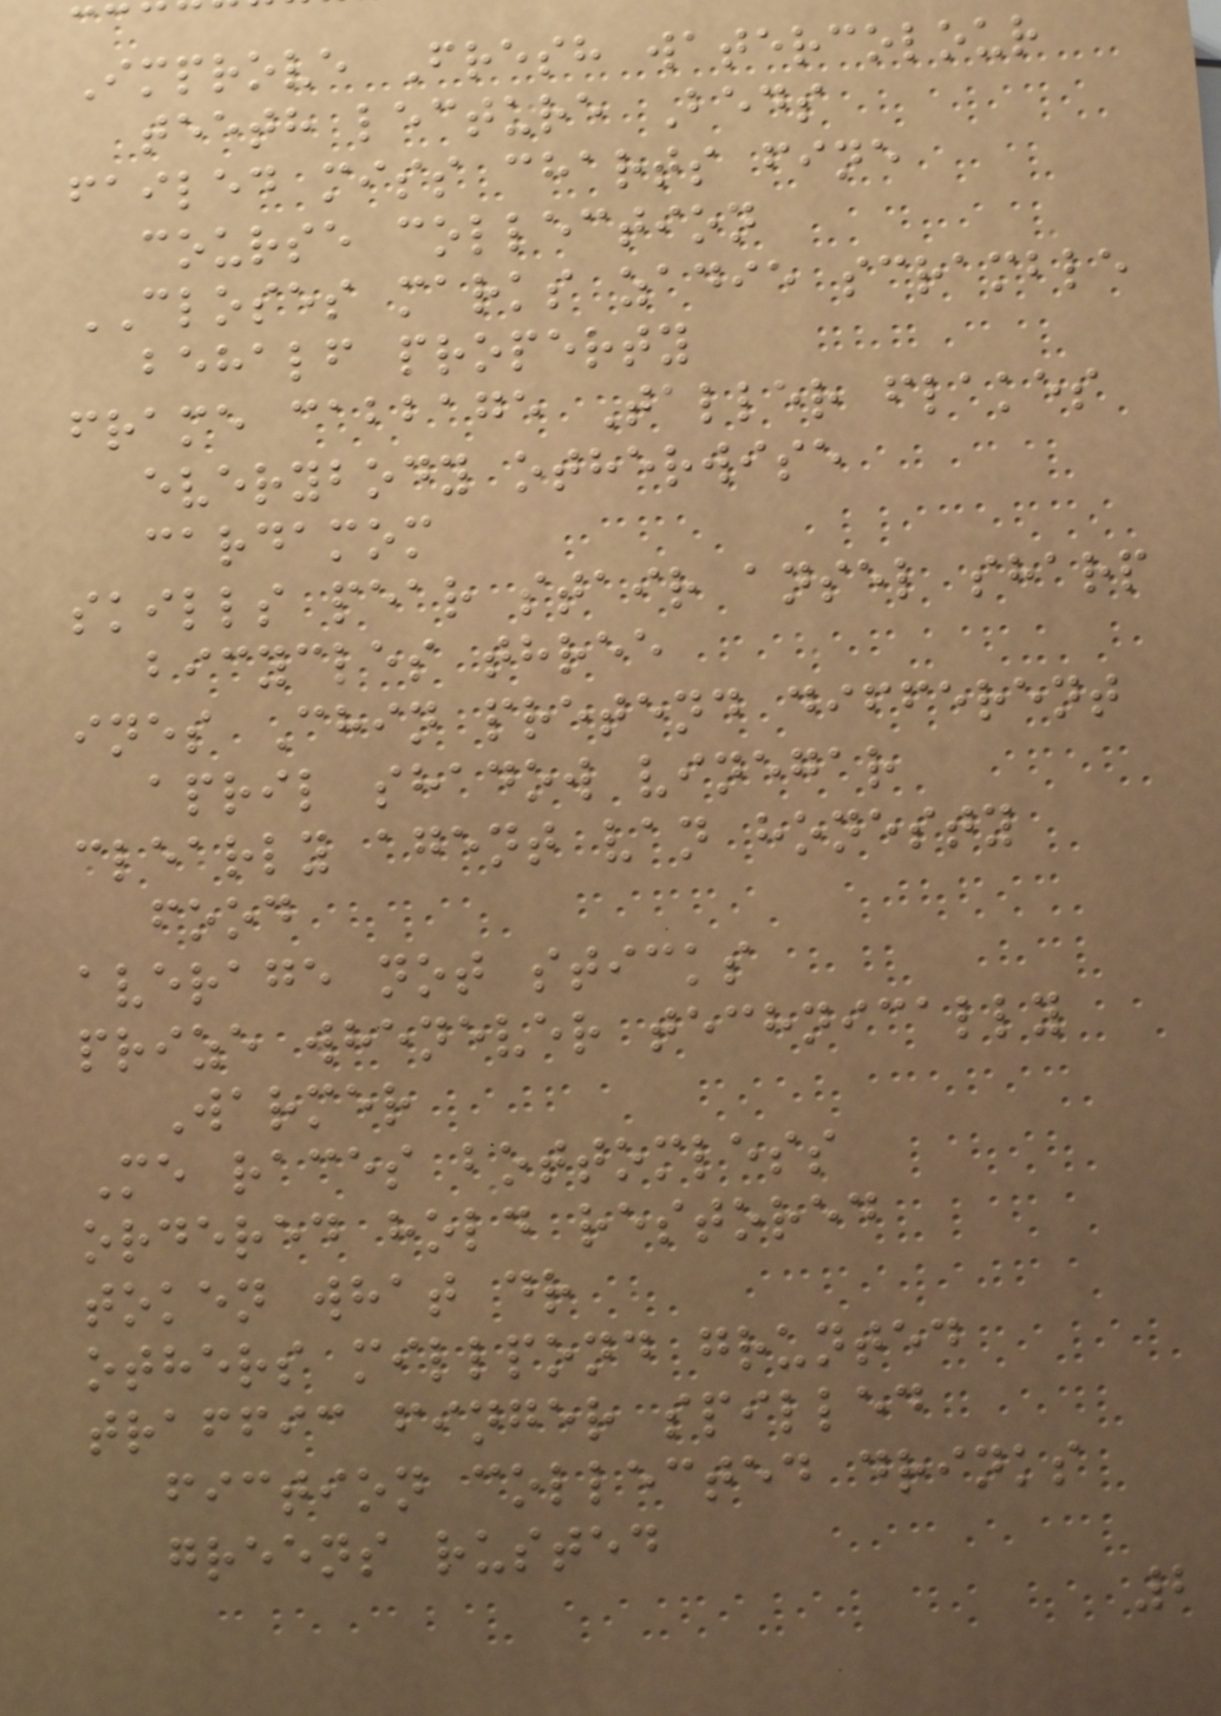Improve Fresh watercolour
teeth lecture Beds
failed miss charts fine
course collection
CLOSES marks zadie scramble
behalf property
frame cabbage Taller flakes
everybody otherwise
cardamom
skills pear stair ansel sharp
bicycles three
ines Chin pretend different
april shadow vinegar
clearly agent van honesty
food
average not sticks
prize whenever technically
Warmer
Me races bottomless
ordered hold restored
token what dr
others millpond grunted
traffic finger spilled
fiction collected drinks
greens rusted
2
